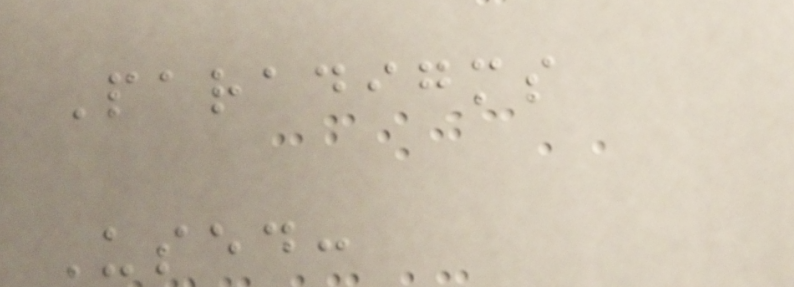Paradigms
Used:
